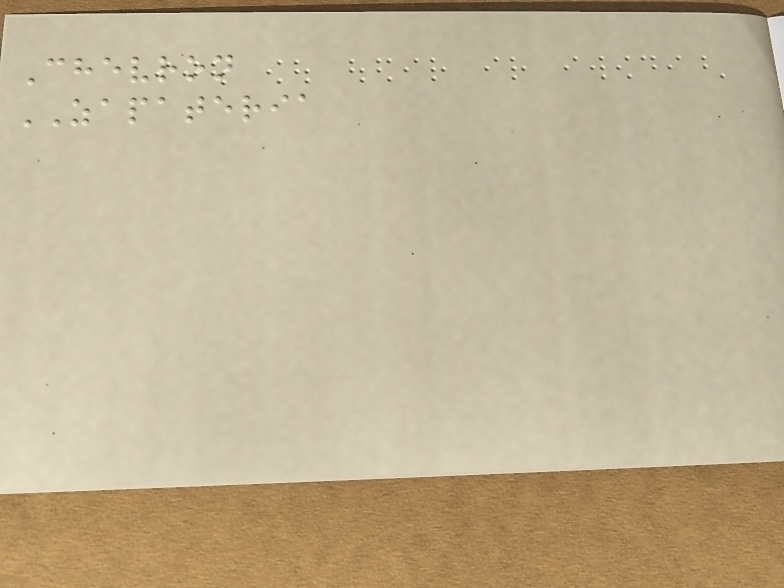Chevron
ZAPATERIA
